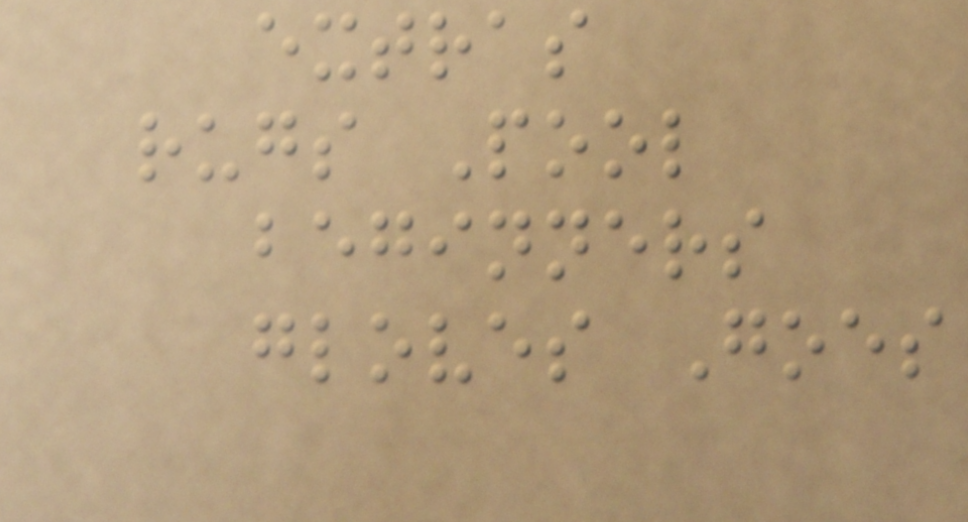extras
rugs Pool
beginners
gloves Goes
